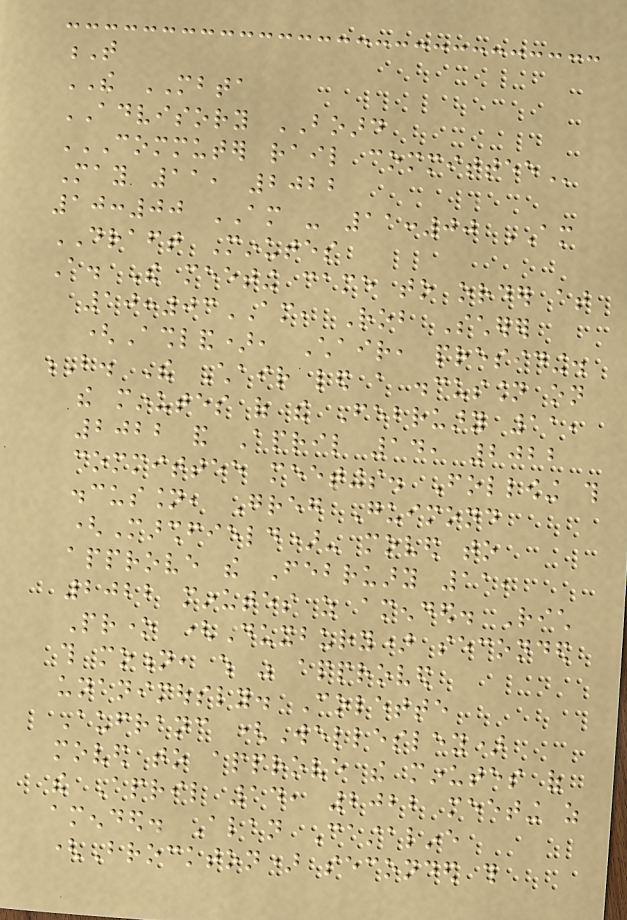T
THE MBTA
ADVISORY BOARD
COMMUTER RAIL COMMITTEE
May 11, 2022
10:00 AM - 11:00 AM
DRAFT Minutes
A. The meeting came to order at
10:03AM, Rob Scherer
(Ashland), Chair, presiding.
B. The Chair led a discussion on
the minutes of the February 11,
2022 and April 14, 2022
committee meetings. Following this
discussion, Greg Guimond
(Marshfield)- moved to
approve the February 11,
2022 minutes as amended. Rich
Prone (Duxbury) seconded
this motion, which was approved
unanimously. Colette
Aufranc (Wellesley)
moved to approve the minutes of
the April 14, 2022 meeting as
amended. Alan Castaline
(Brockton) seconded this
